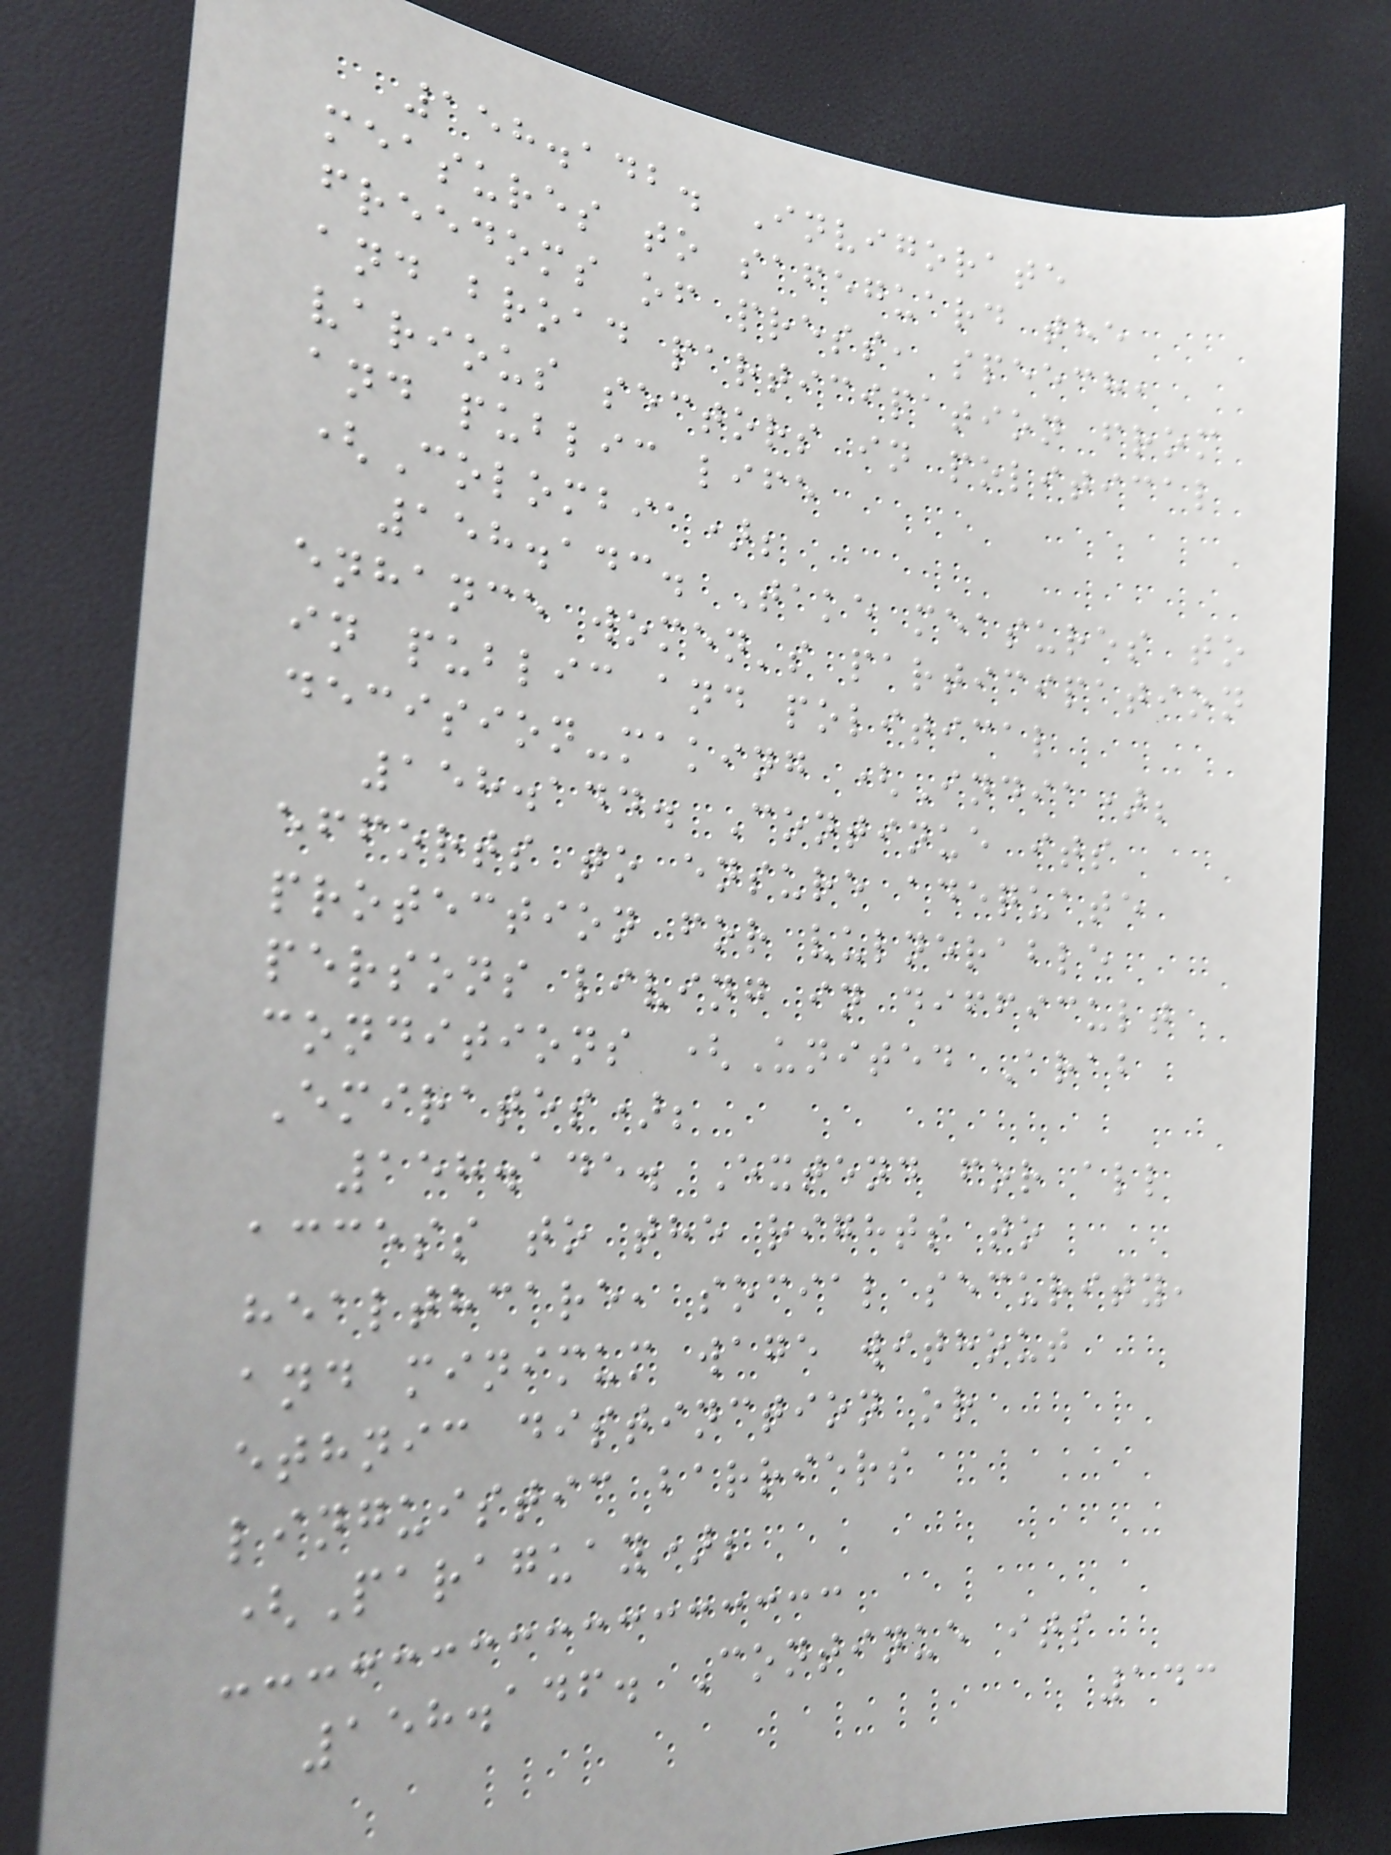158.142. Invigorate
measures to safeguard the
freedoms of press, speech,
and broad participation from
various sectors in political
and public life
(Colombia);
158.143. Take measures to
enhance women's participation
in public and political
decision-making (India);
158.144. Continue its
efforts to ensure adequate
protection for vulnerable
persons living in difficult
conditions (United Arab
Emirates);
158.145. Extend for all
access to the rights to
healthcare, social security,
and minimum wage without
ethnic distinction or
linguistic barriers
(Paraguay);
158.146. Continue its
143
